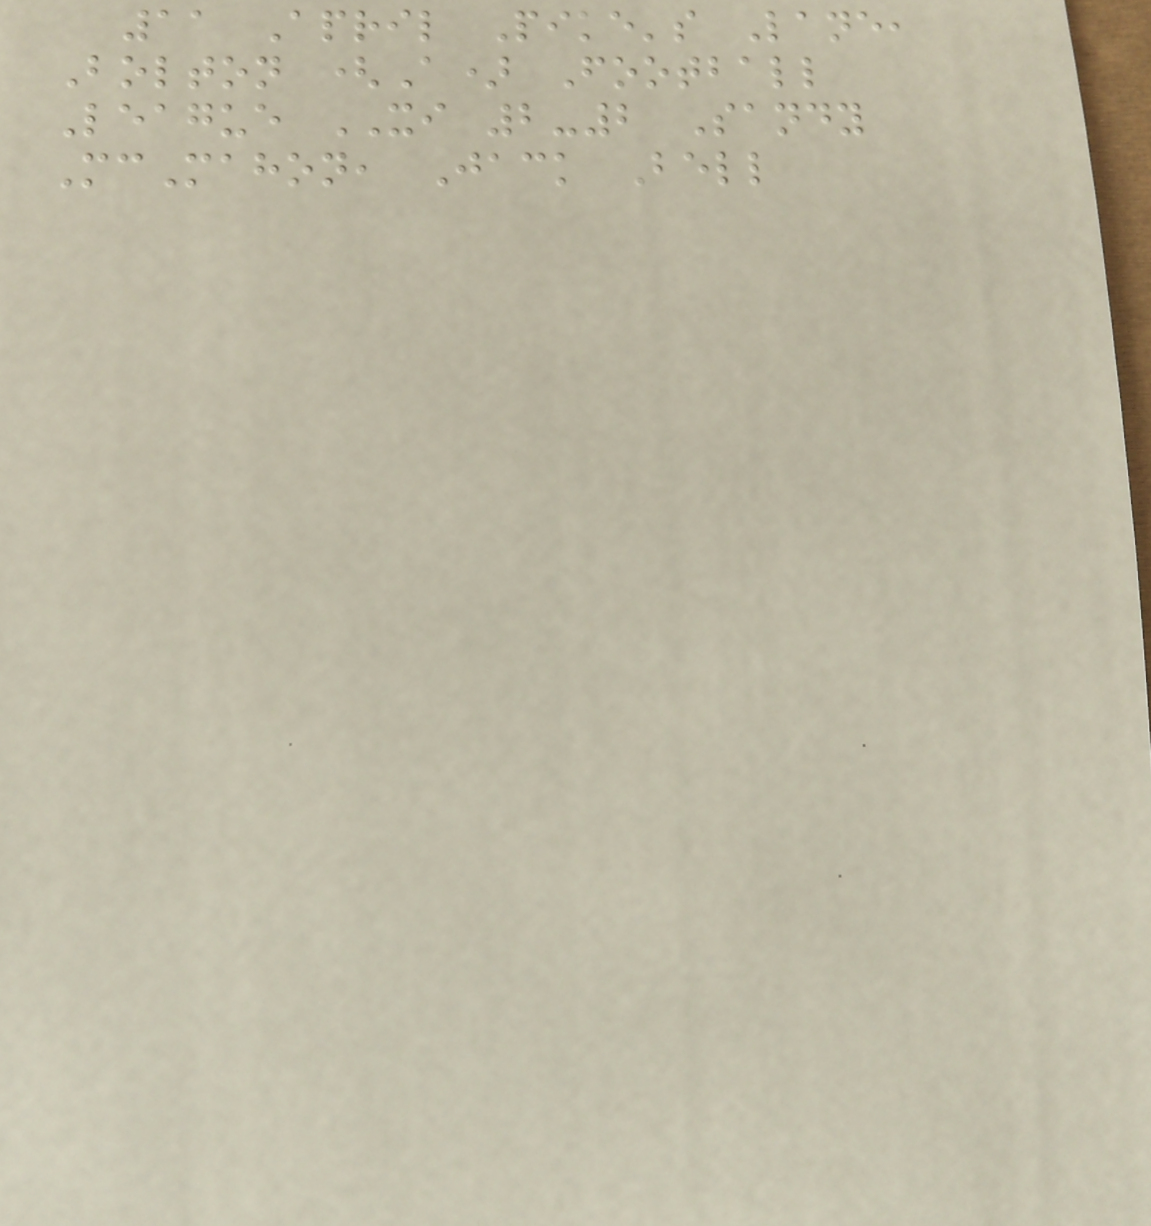11 April Pike's Lane,
Bolton (A) Football
League XI 2-2 Sandy
McMahon, Jack Bell
